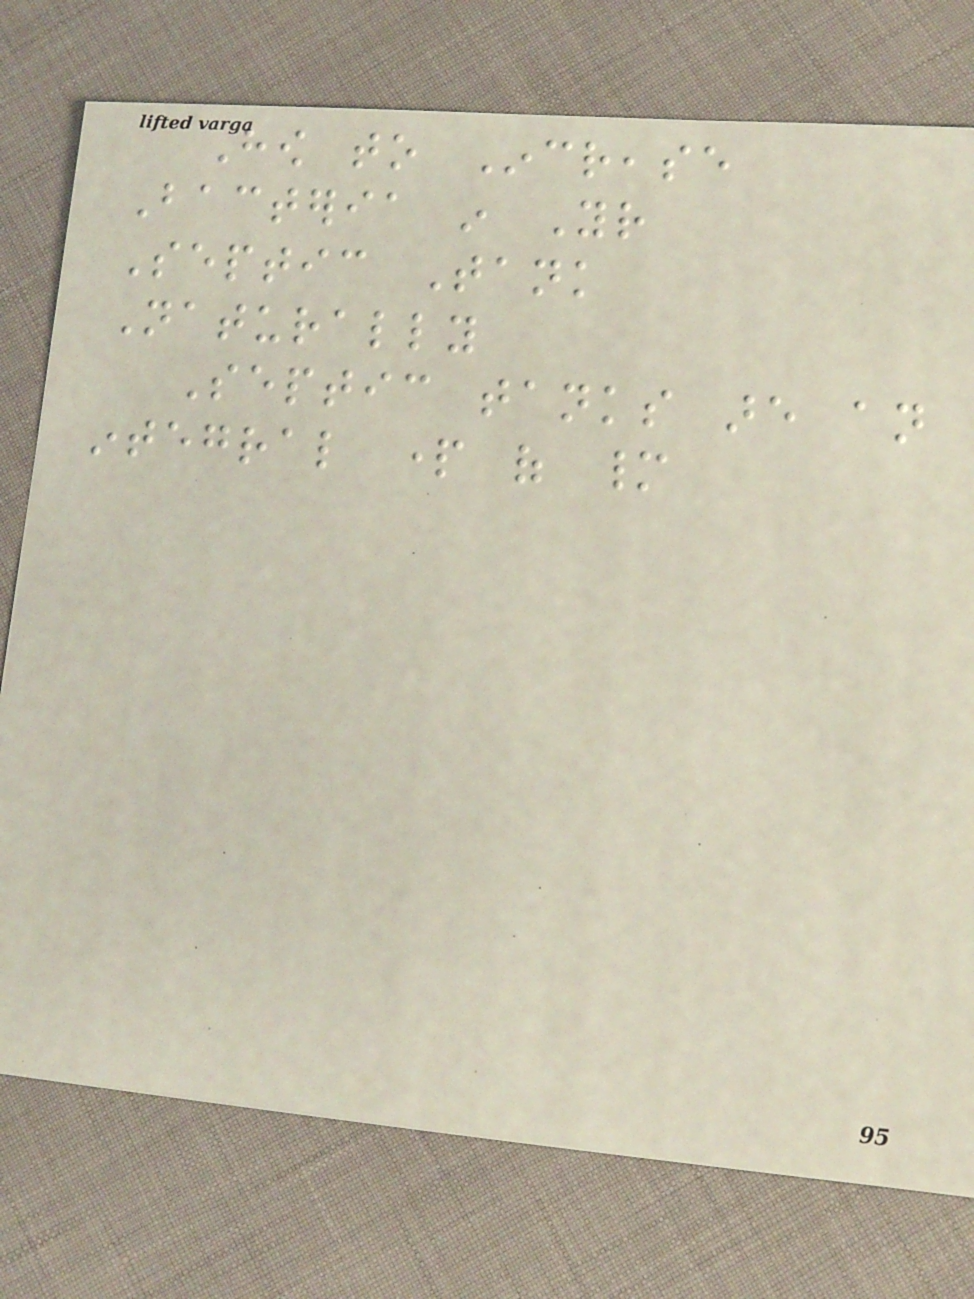How to Increase
Bacteria in Your
Septic Tank
Naturally
Septic tanks are an
integral part of many
